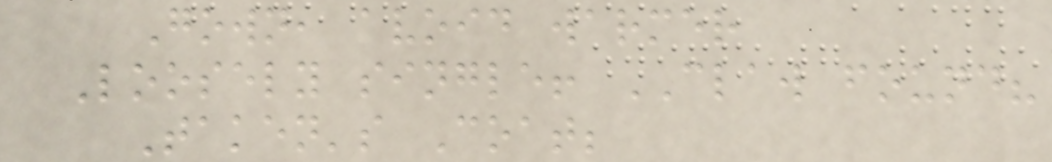Gown, avoid warmer
Loosely single! CLAW found?
Taken's Coat;
